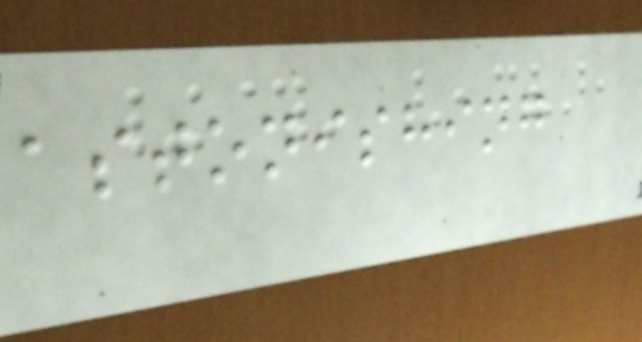astonishing
